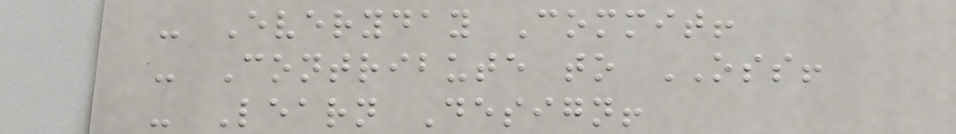- Everyday Commit!
- Contribute to OSS!
- Learn Design!
